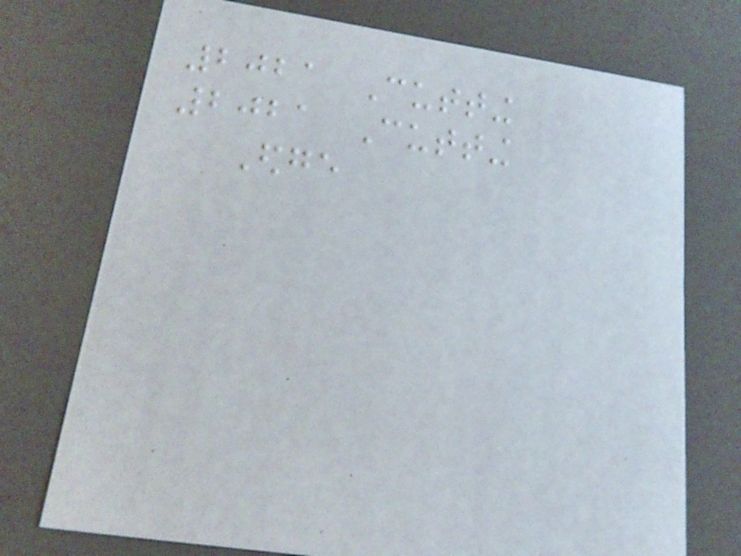2021 Cutting
2021 Cutting
Edge
